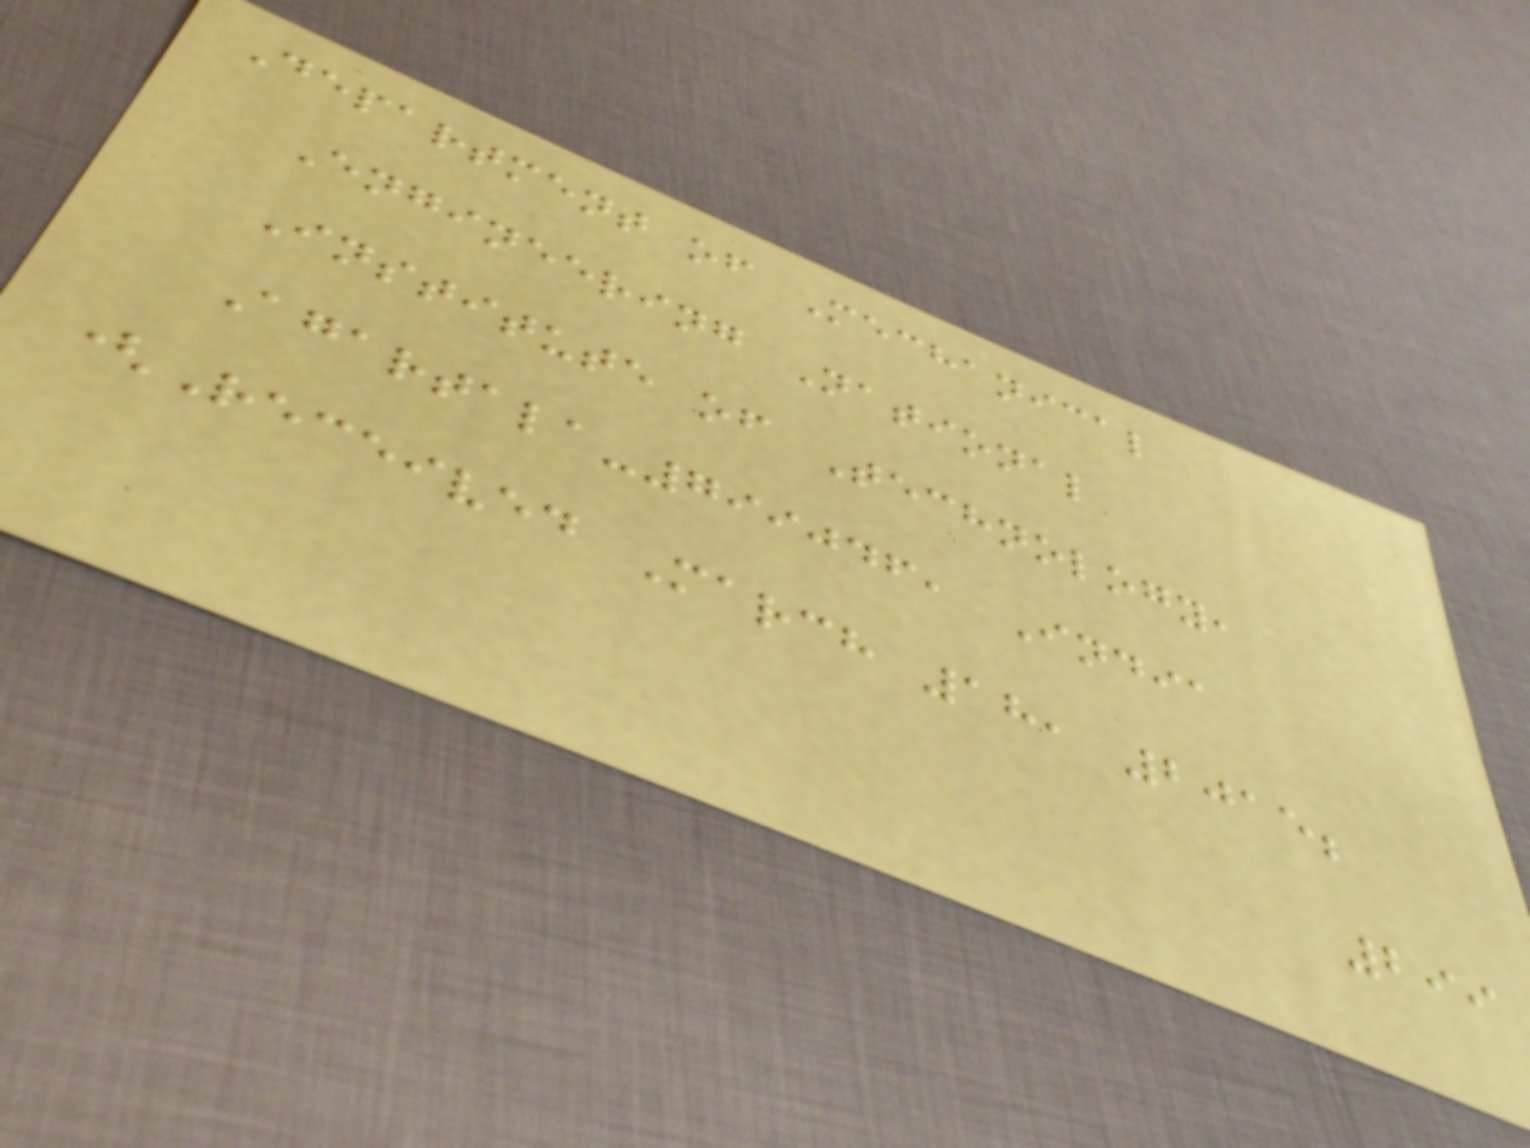Department of Mechanical
Engineering National
Institute of Technology,
Agartala-799046, India
(Received March 18, 2015;
299
